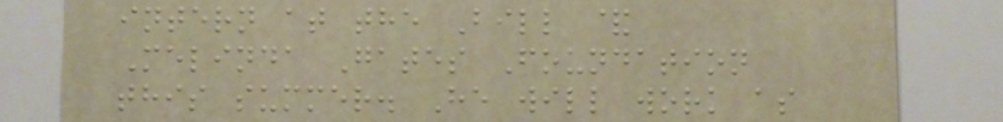intern at the Bill &
Melinda Gates Foundation
this summer. He will work as
